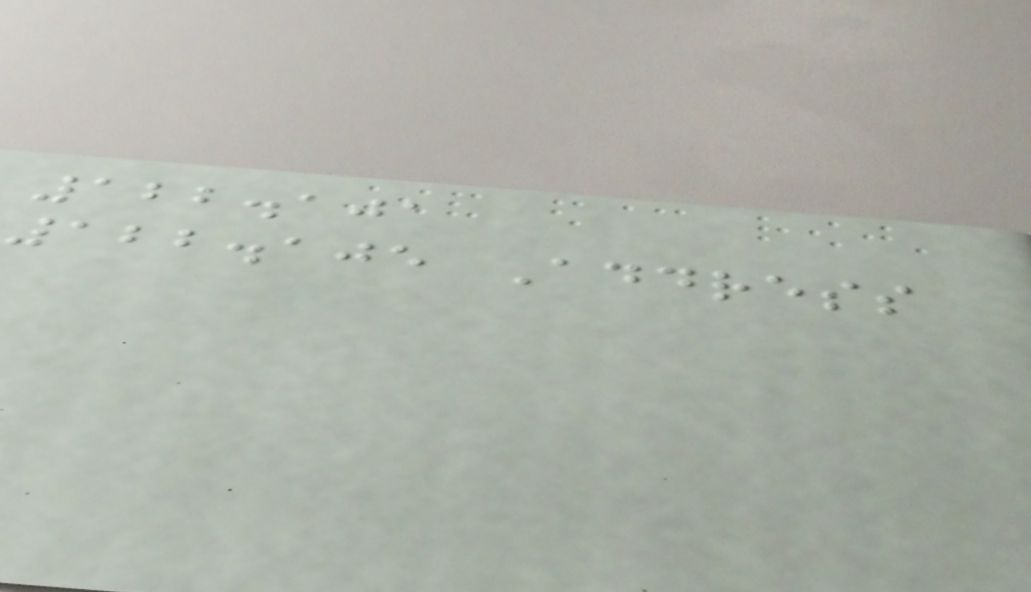122.101
122.105 Address
